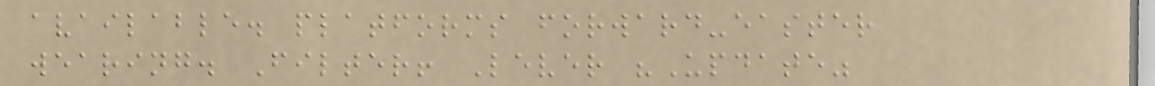available. platforms forward-easter
wearing. Filter! Lever "Update"
